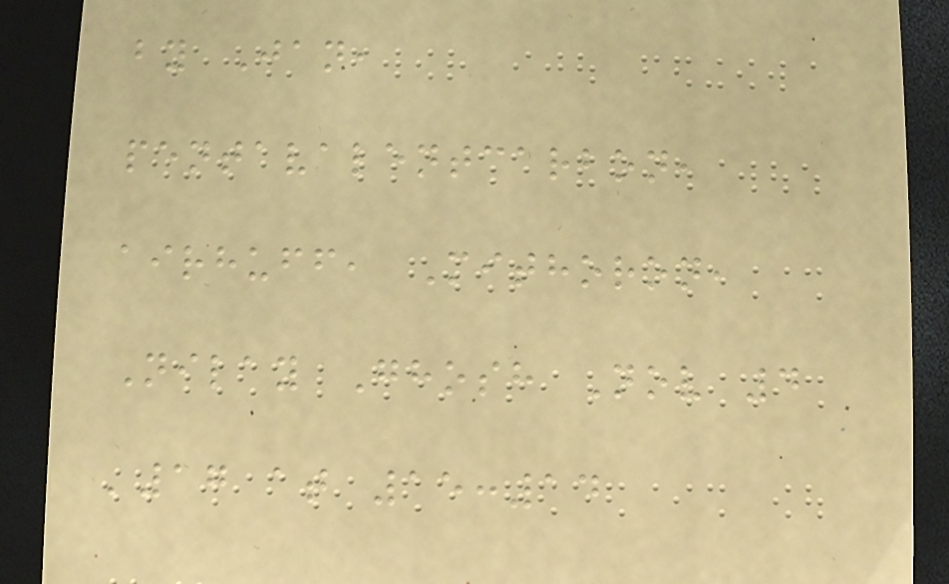by Jan,
pentavalentcarbon,
airhuff, Mithoron,
Nilay Ghosh Nov 4
'17 at 15:14
